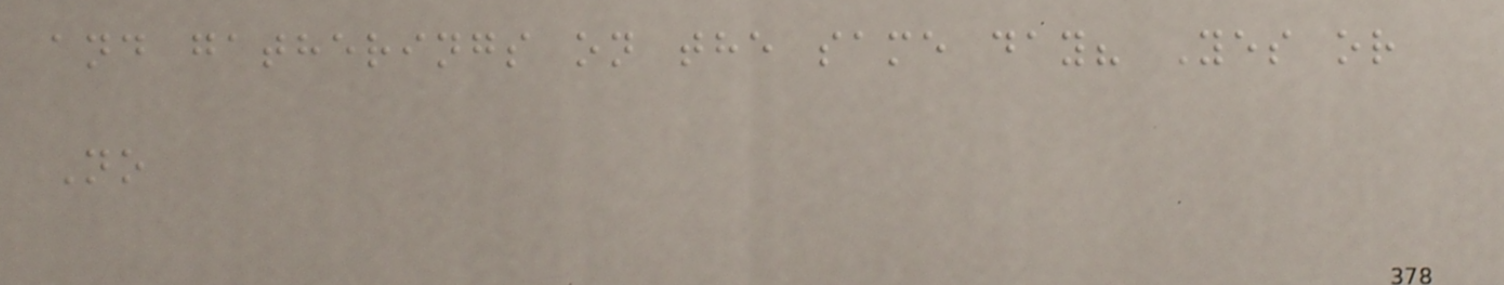and gatherings on the same day? Yes or
No
